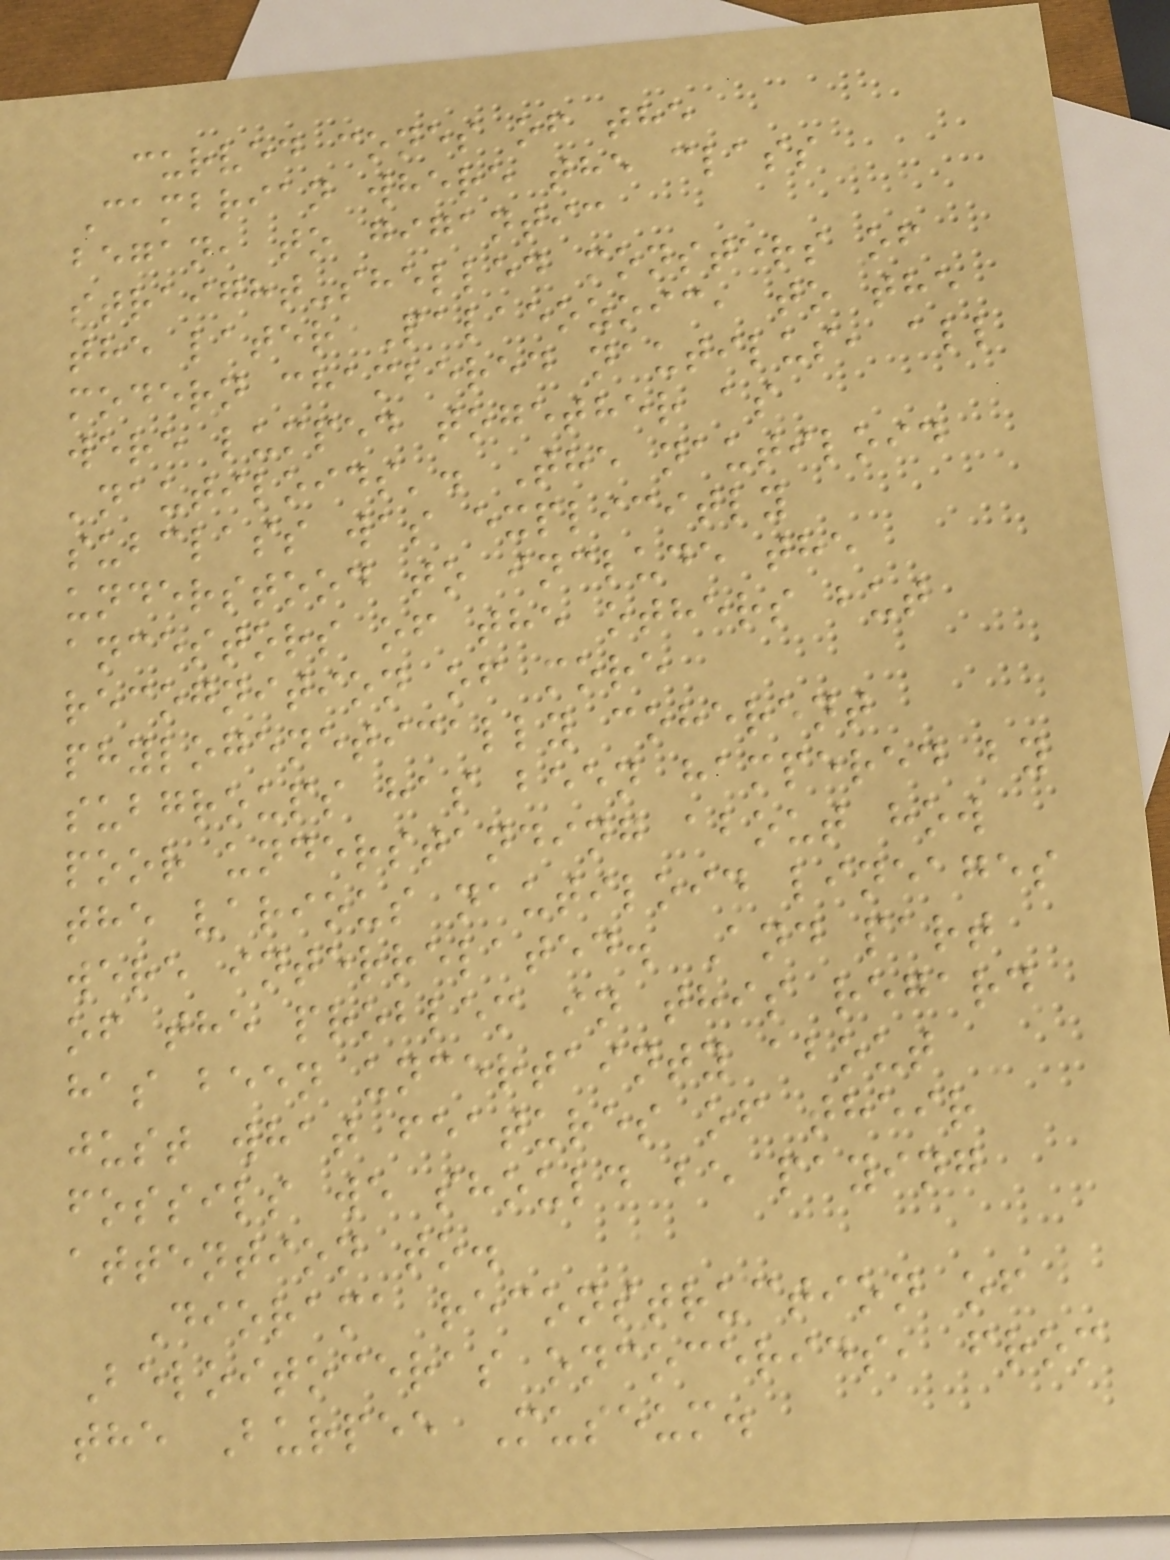curved cones of the
Cambrian where the class
began, to gigantic
straight-shelled monsters of
the later Palaeozoic, to the
modern chambered nautilus, all
were lumped together as
'nautiloids'. The nautiloid
subclass was explicitly
understood to include the
ancestors of the others but
recognition of more
phylogenetically coherent
subgroups has been hampered by
poor understanding about how
the various nautiloid lineages
were interrelated. And part
of the problem in this regard
has been uncertainty about
just what features of their
fossils we should be paying
attention to.
Diorama reconstruction of
Beloitoceras oncocerids, from
the Burpee Museum.
